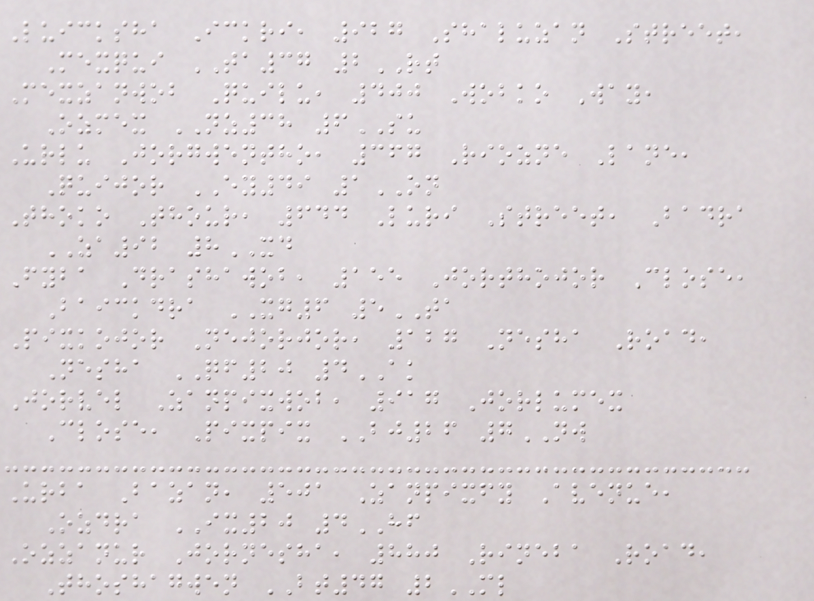Luicksha Ickri, 927 Shaluzan Street,
Mexqui TA37 2RT
Mexzanwob Quilu, 400 Wobko Way,
Ozmex NZ38 6SU
Urlu Jorgwentho, 367 Riozne Lane,
Quijor EY49 1ON
Thoko Thour, 644 Luri Street, Badra
ZA92 8XD
Fyba Drashawob, 155 Jorthojor Close,
Baickdra XG6 5TA
Pixkojor Nejorjor, 127 Nesha Road,
Nesha QF20 4AK
Jorvel Zanpixwob, 917 Jorlumex
Close, Pixpix BJ26 7NW
Urba Bazan, 501 Zanpixfy Avenue,
Ozdra IX20 4HF
Ozzanur Jornesha, 880 Rineba Road,
Thoshagwen BT47 2ML
